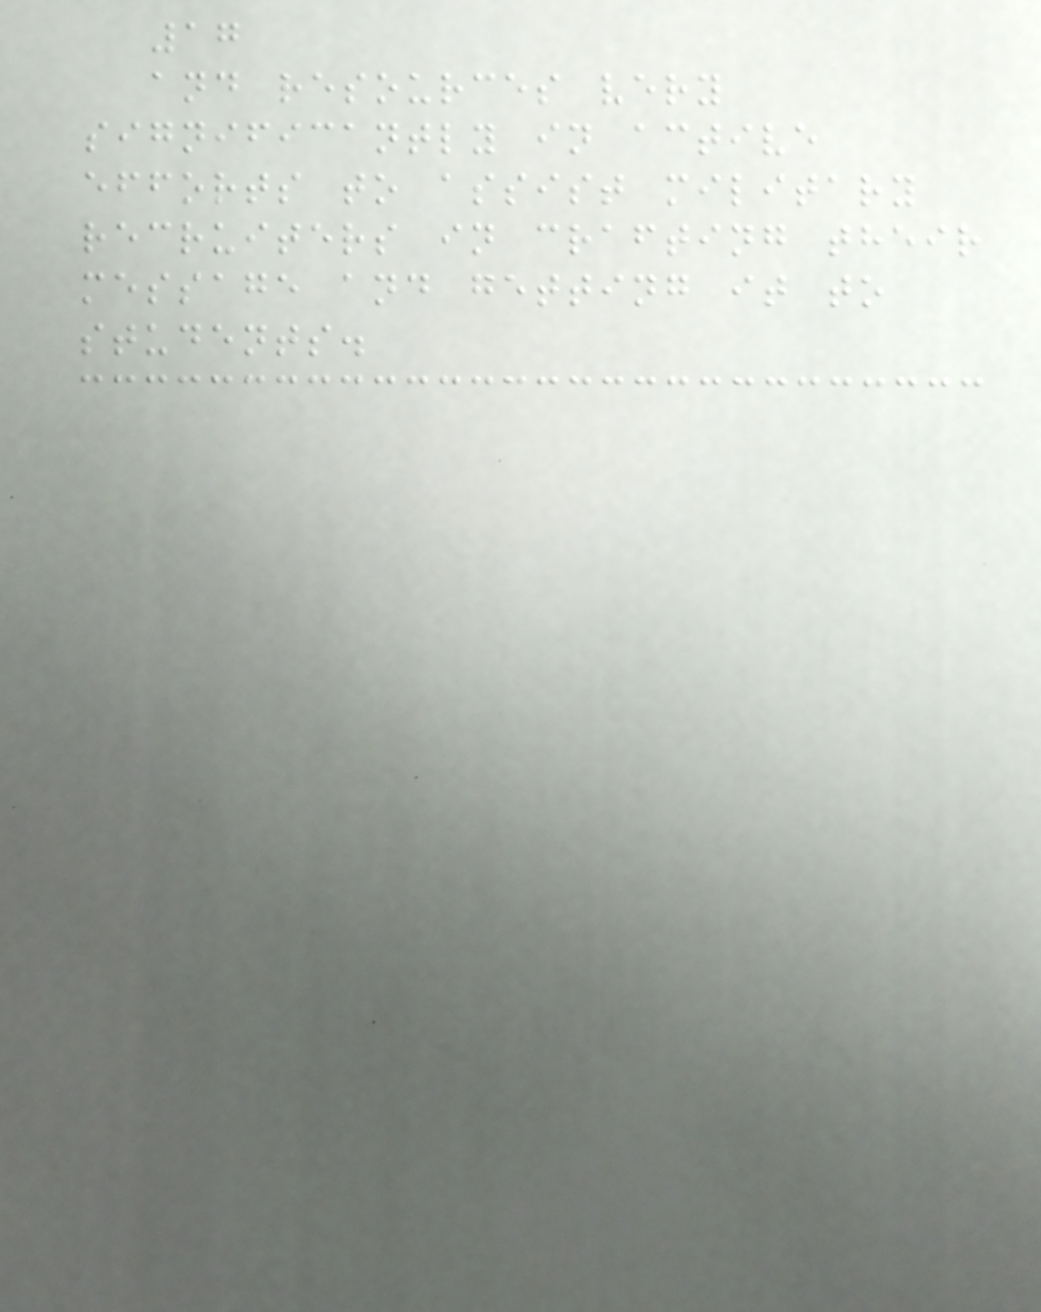17
and resources very
significantly in active
efforts to assist military
recruiters in crafting their
message and getting it to
students.
